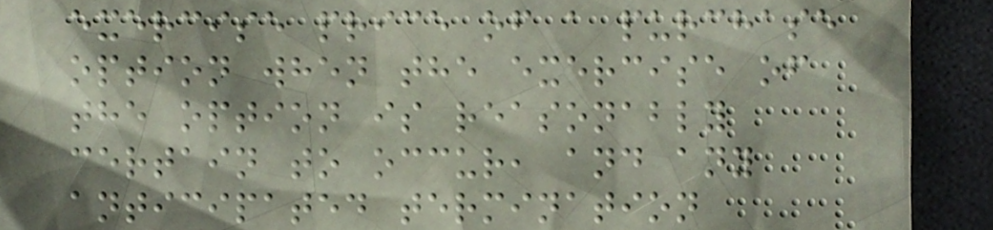exercise price of a purchase
option when the exercise of
the option is reasonably
certain to occur, and any
anticipated termination
